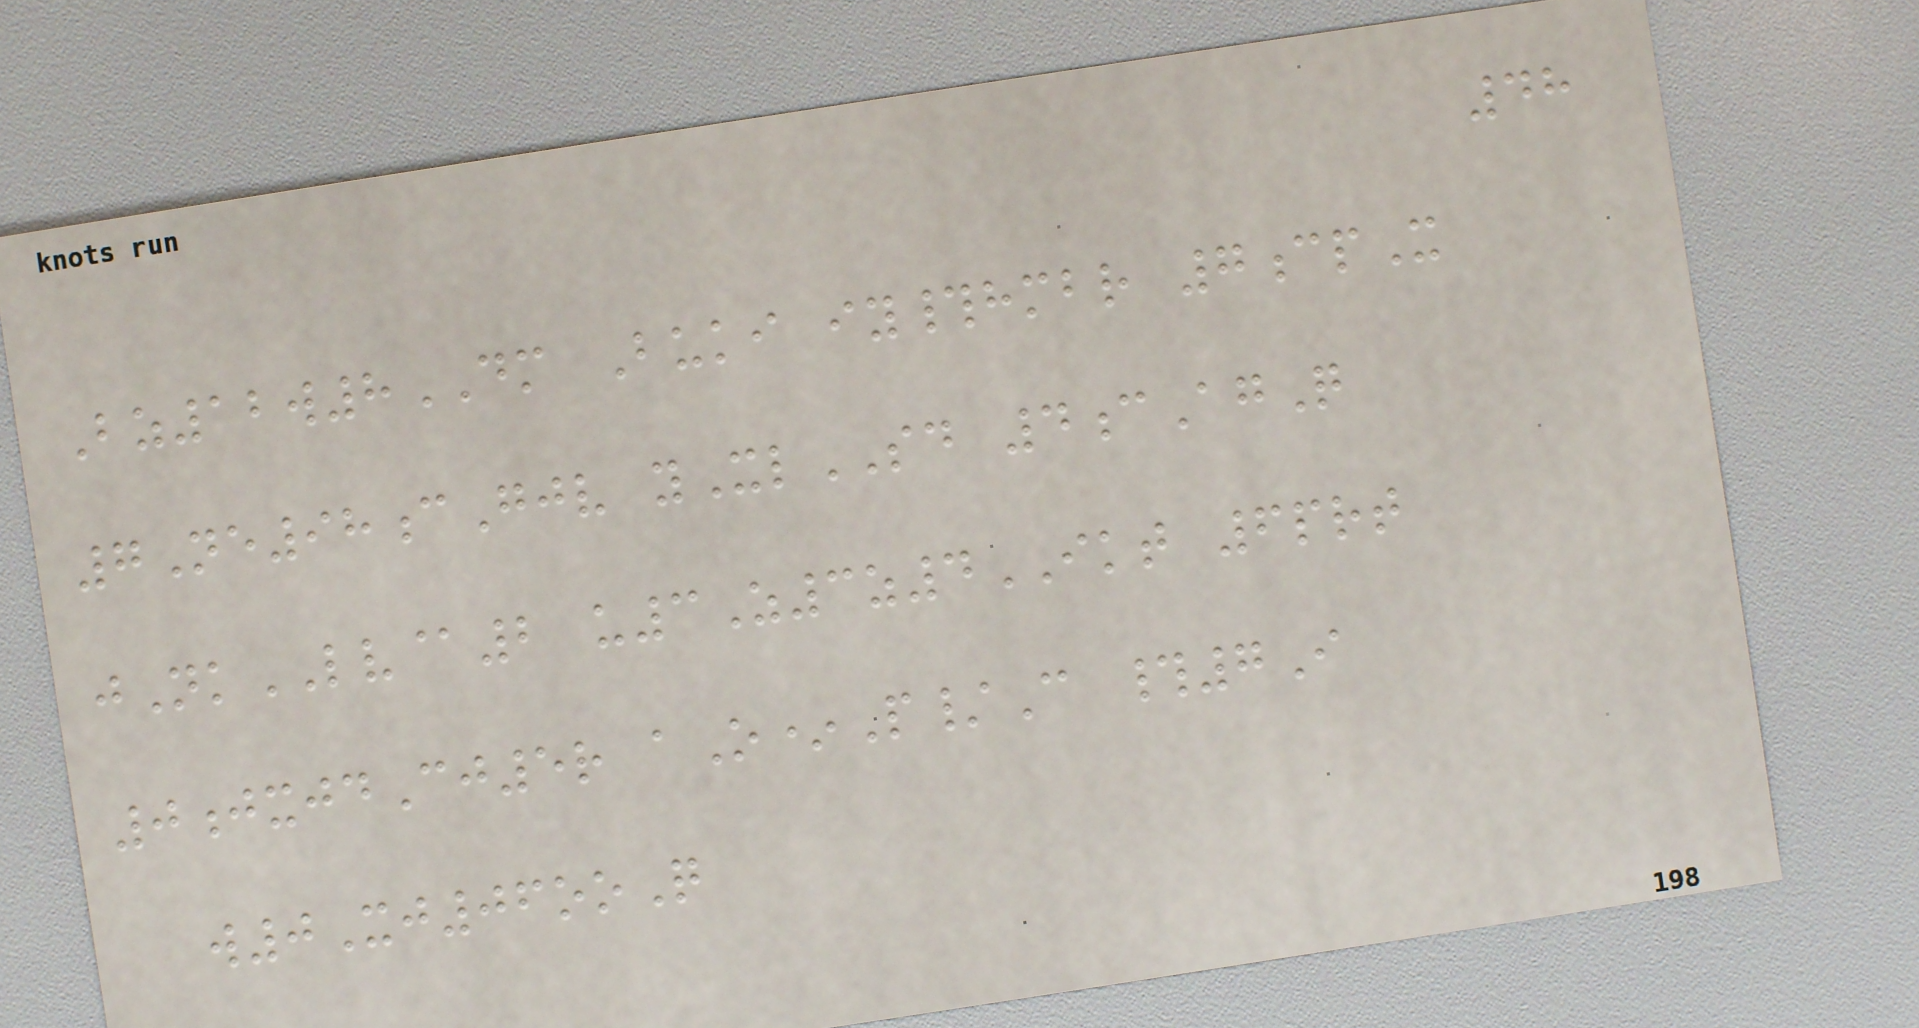48
Bz12w8DM Buki iy#hmbr 7cpX
7Ne98cGjv yXlSD 4cAgQ
jNkLV@2 u3Z3z4IKT 6prt
0jxjdCj5r aO*P/C #7I
w0Xj06ooQ
